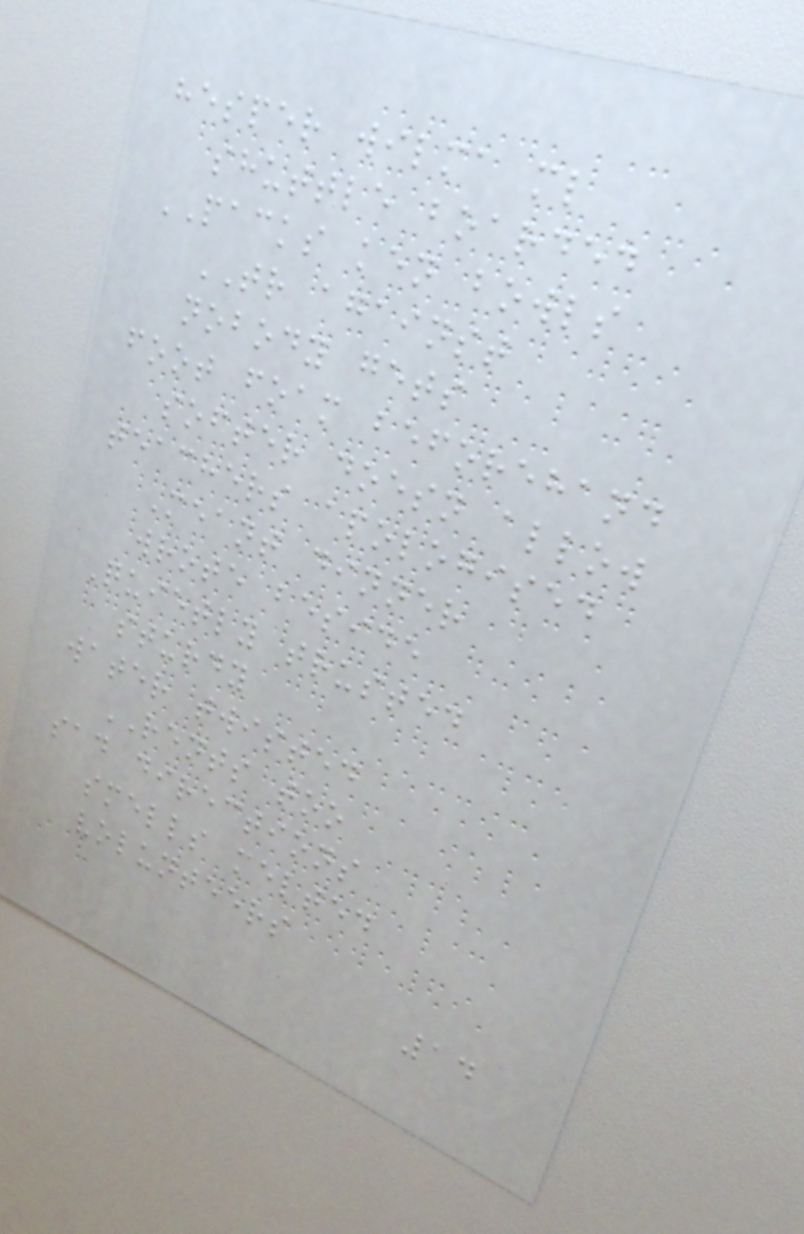hesper wilma ml
shuttle boarded
PACKS ken bowls
TR against
nobody gets
foot foam beforehand
softer doesn allow
teachers apologised
Meant dinner
wrote beside
Quietly trusted
sturdy
water twisted
RENTS too
sad directions
smells melted
volunteers
14
